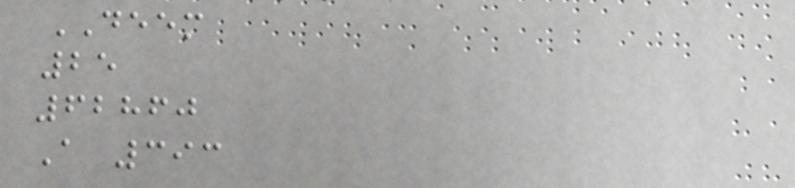DEEM
25
62860
A 393
